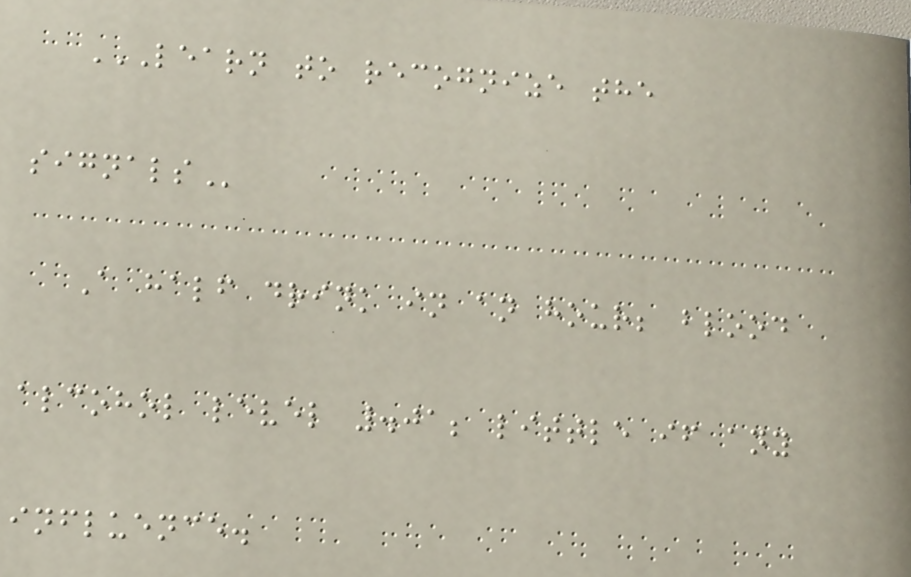LEARN TO RECOGNIZE THE
SIGNALS
A half drink in an hour; blood
alcohol level .01; little if any
influence.
